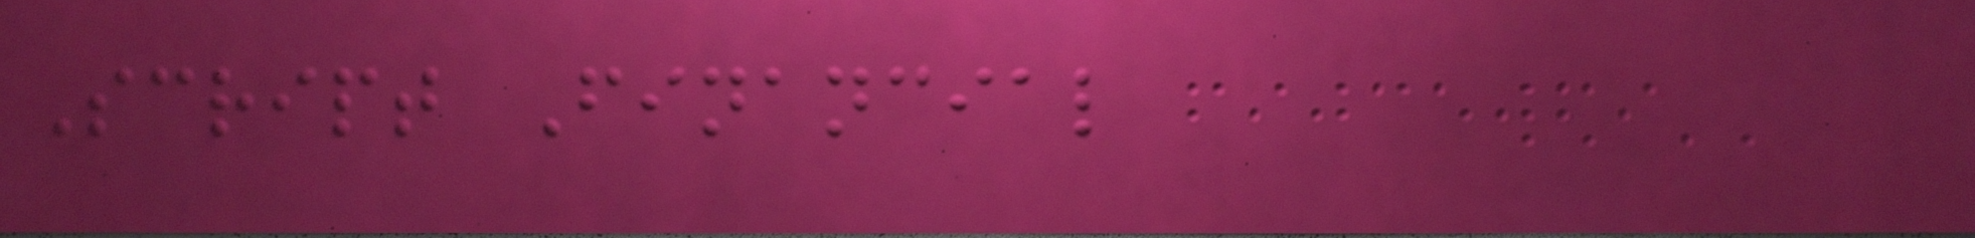Script Financial
